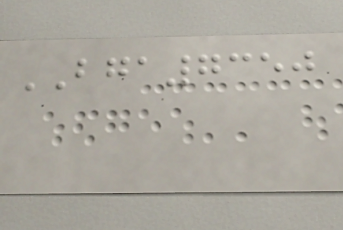BGA7350
